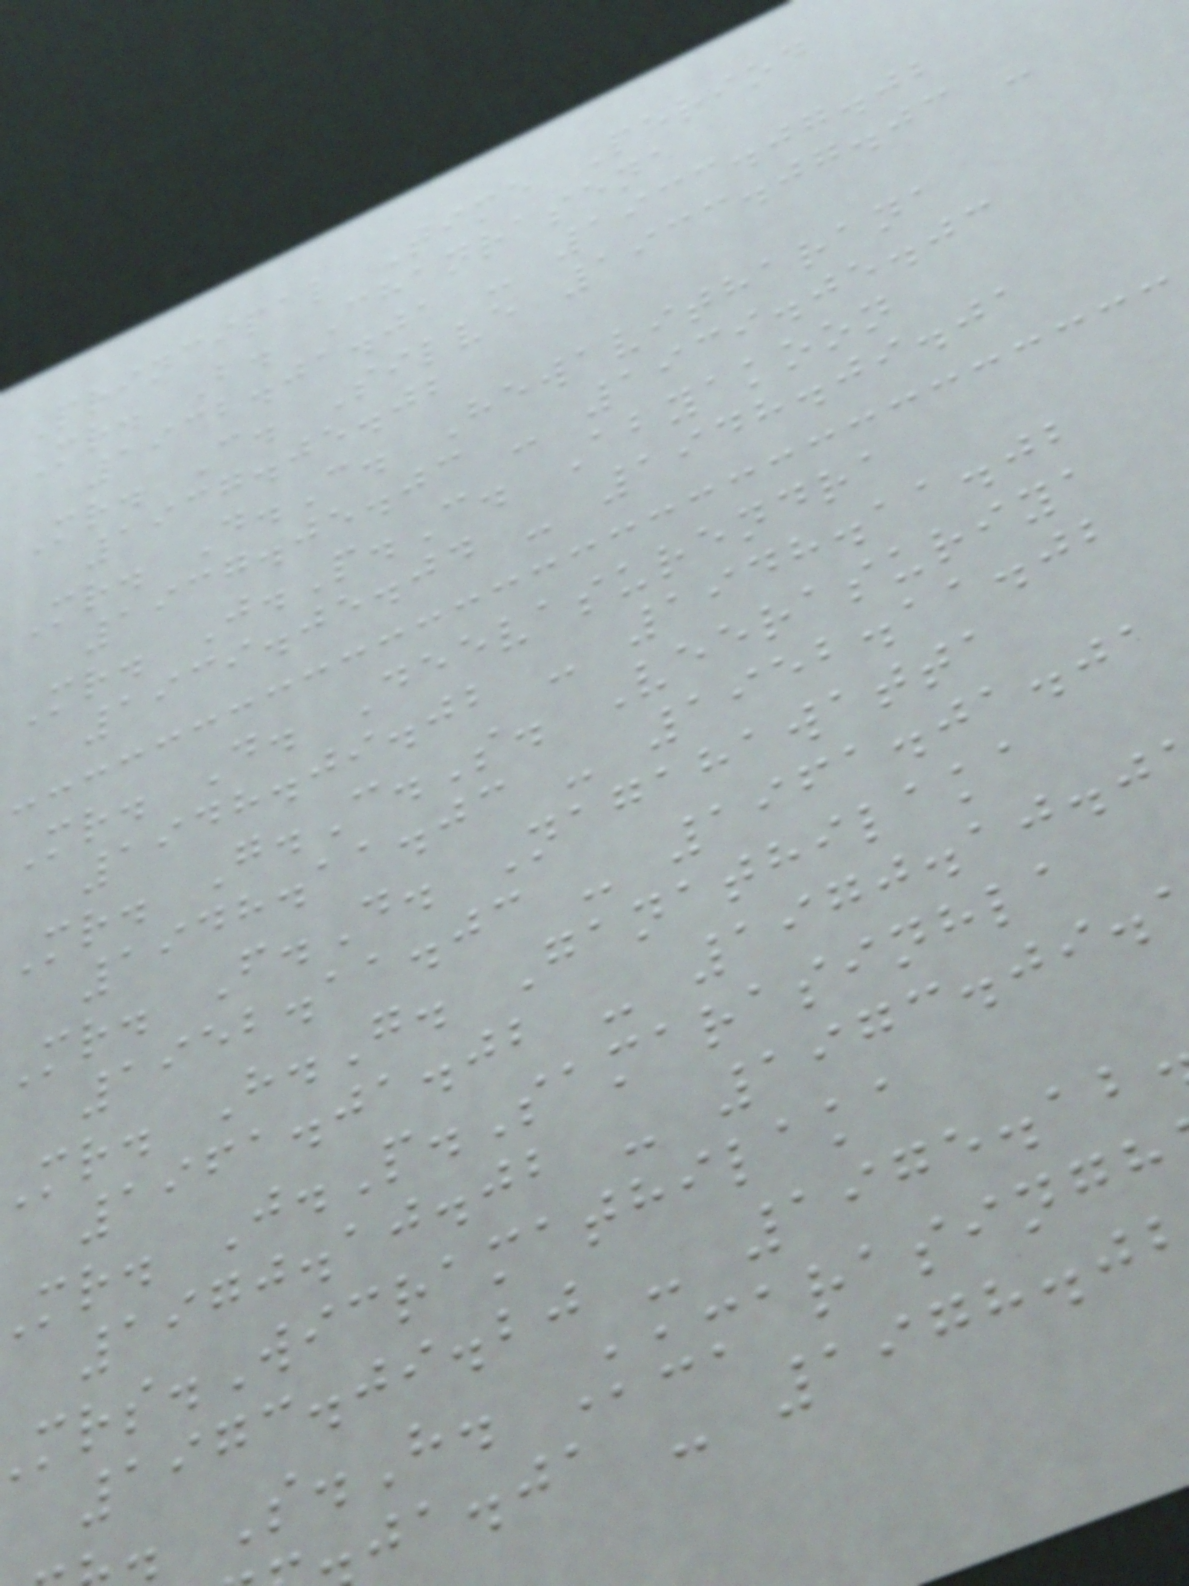Principal Time Period
Mr. B. Chanrasena
1932.01.01 - 1933.07.02
Mr. C. Silve 1933.07.03 -
1937.05.02
Mr. D.C. Hewavitharana
1937.05.03 - 1939.05.03
Mr. J.P.C. Abyakoon
1939.05.04 - 1948.09.01
Mr. D. Deevasurendra
1948.09.02 - 1948.11.02
Mr. G.C.S. Veerasuriya
1948.11.03 - 1952.11.02
Mr. F.D. Nagahawatta
1952.11.03 - 1961.01.01
mr. H.G. Ganathilaka
1961.01.02 - 1970.10.0
mr. J.P.Samarasinhla
1970.10.02 - 1973.09.
rs.Wicramathilaka
1973.09.20 - 1975.12
S.H. Kumarasingh
ja.ja - 1978.0
